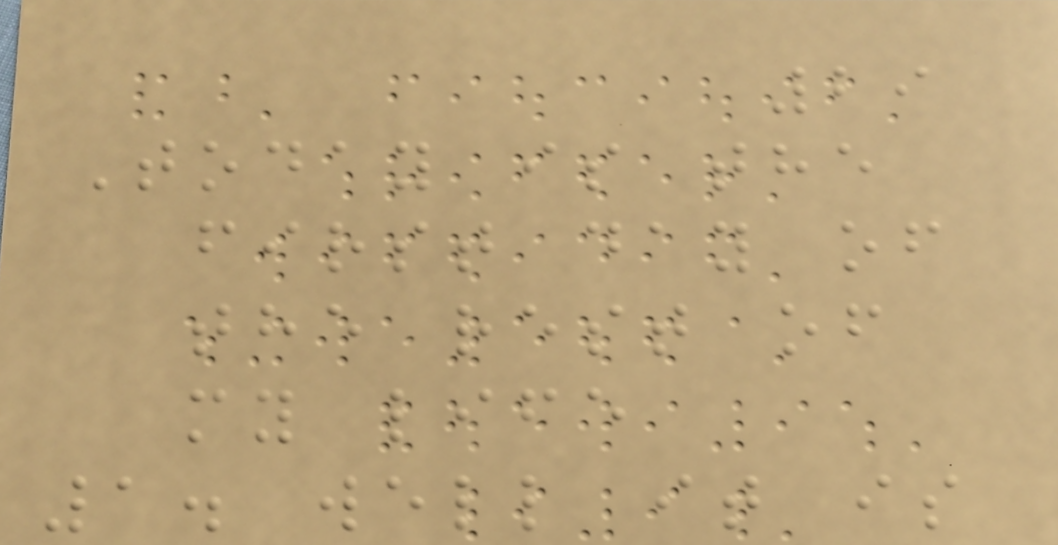29
Today is the
first day of
the rest of
my life
1. well it is
